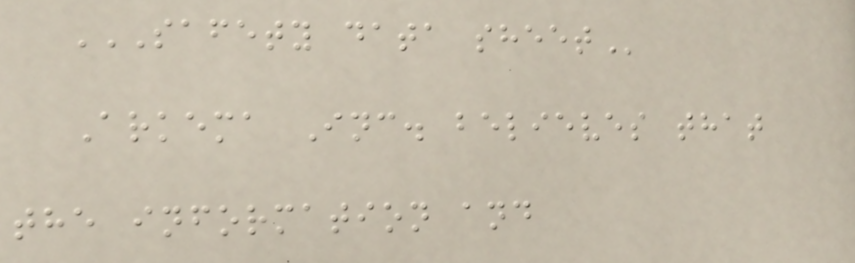SAFETY DATA SHEET
Arkema Inc. believes that
the information and
